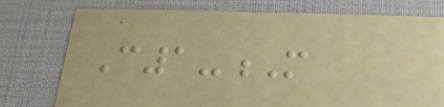C1-M
